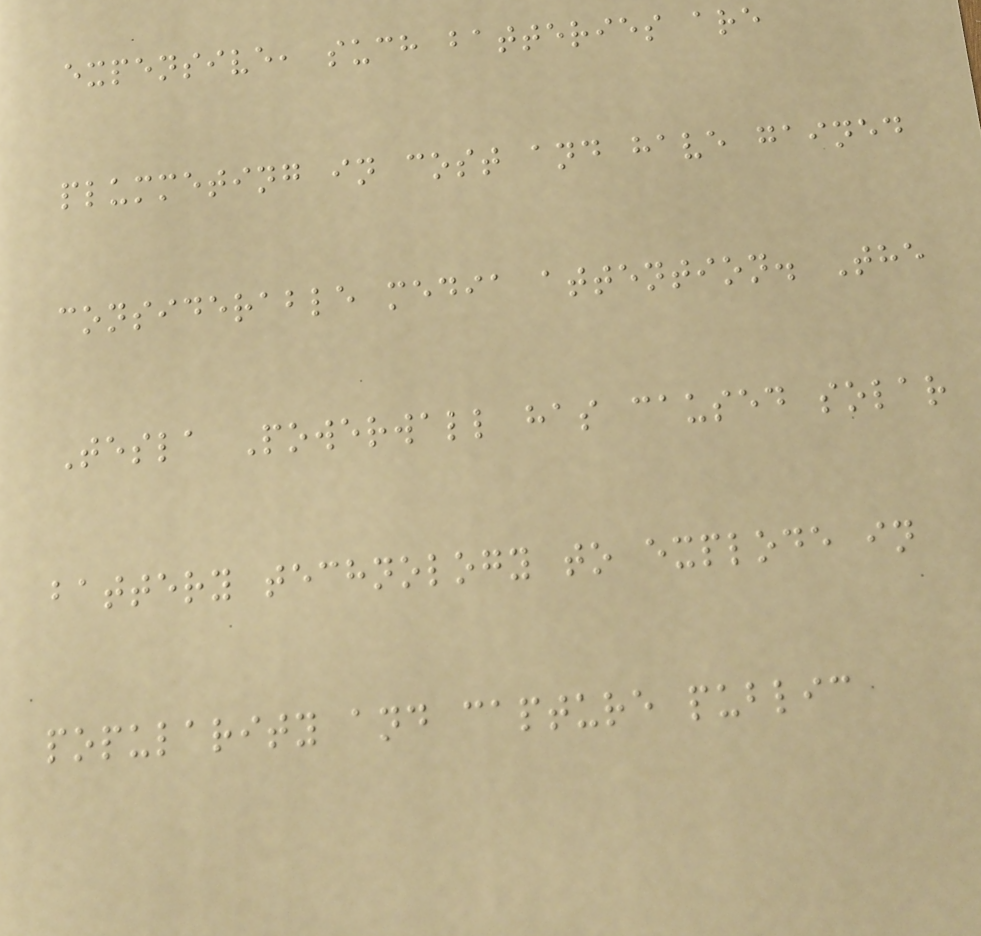expensive, such batteries are
plummeting in cost and have gained
considerable media attention. The
Tesla Powerwall has caused solar
battery technology to explode in
popularity and capture public
